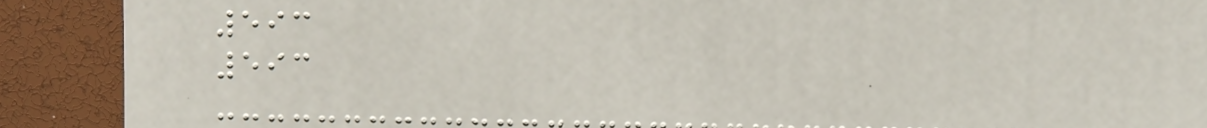593
593
